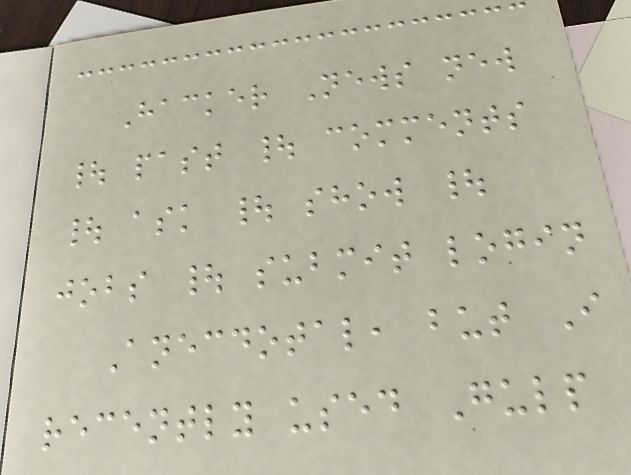Hacker News new
| past | comments
| ask | show |
jobs | submit login
Anecdotal, but I
recently used Gulp
